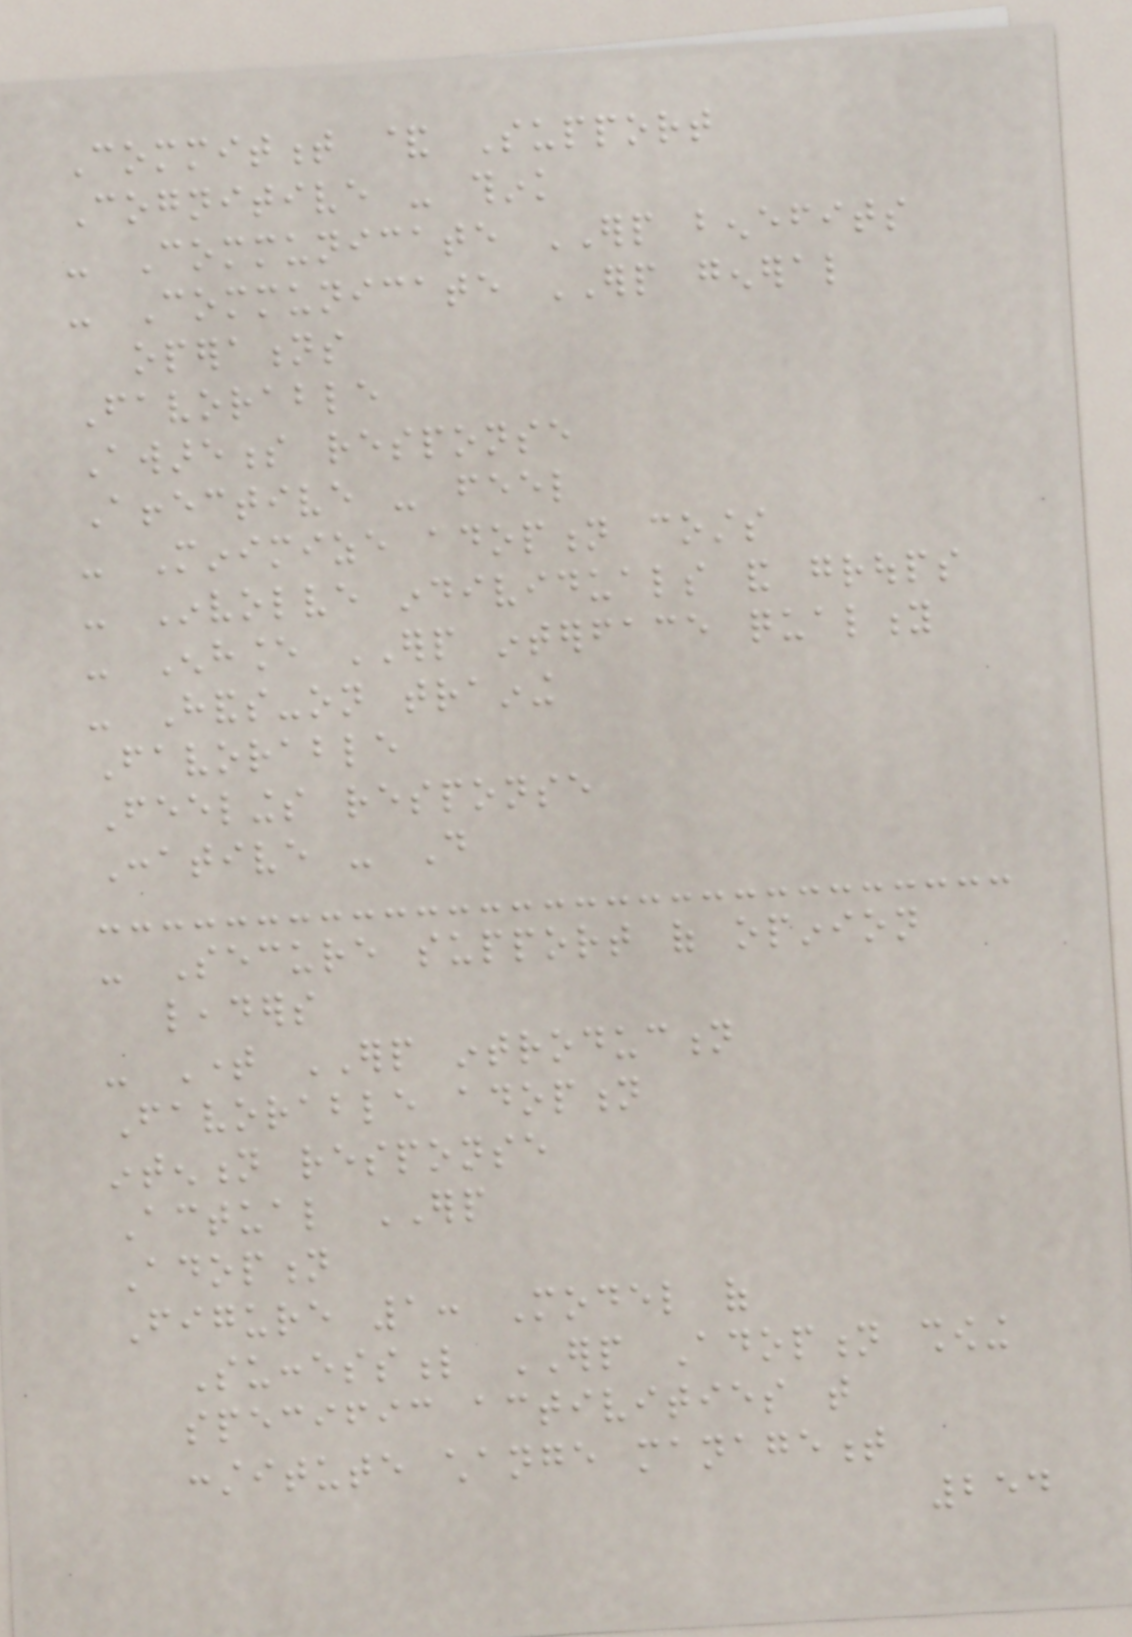Commitment & Support
Cognitive - think
- Communicate ERP benefits
- Communicate ERP general
operations
Favorable
Awareness response
Affective - feel
- Minimize adoption costs
- Involve individuals and groups
- Enhance ERP interface quality
- Hands-on training
Favorable
Feelings response
Conative - Do
- Secure support of opinion
leaders
- Time ERP introduction
Favorable adoption
intention response
Actual ERP
Adoption
Figure 1: Model of
Successful ERP Adoption showing
specific activities that
constitute change management
254
